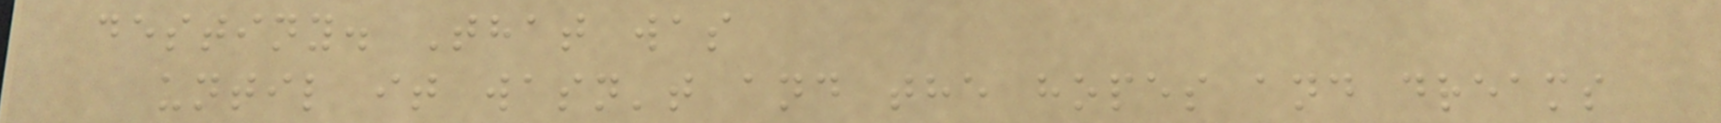destiny. That was
until it wasn't and the hopes and dreams
